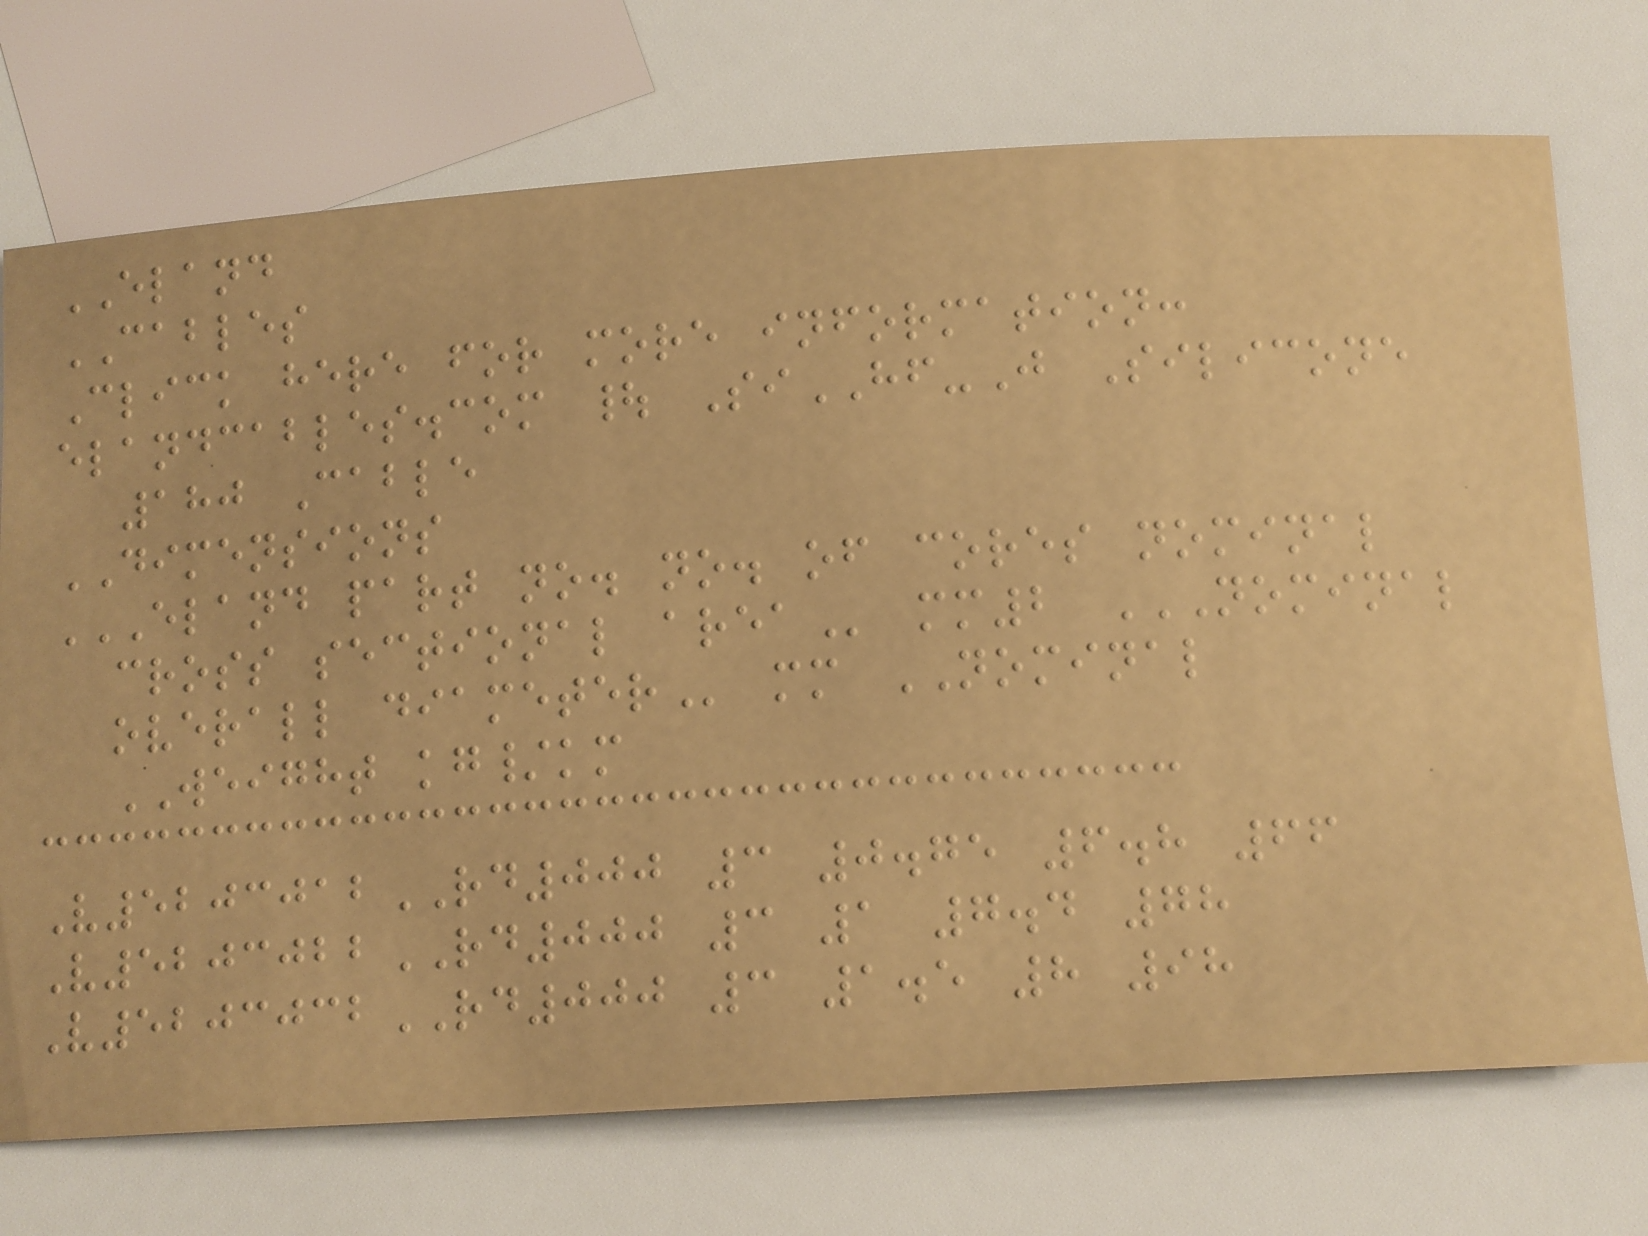ELAND
CABLES
Click here for more information:
elandcables.com | SiHF-J Silicone
180 Cable
DIMENSIONS
ELAND PART NO. NO. OF CORES NOMINAL
CROSS SECTIONAL AREA mm2 NOMINAL
OVERALL DIAMETER mm NOMINAL
WEIGHT kg/km
V5203012RD000 3 0.75 6.8 66
V5203022RD000 3 1 7.4 78
V5203032RD000 3 1.5 8 98
